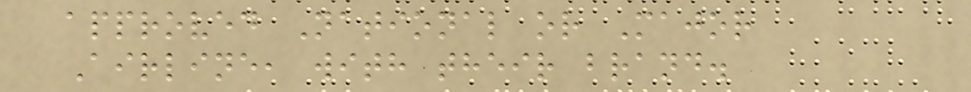approved National or Major
Airline, with their brand.
